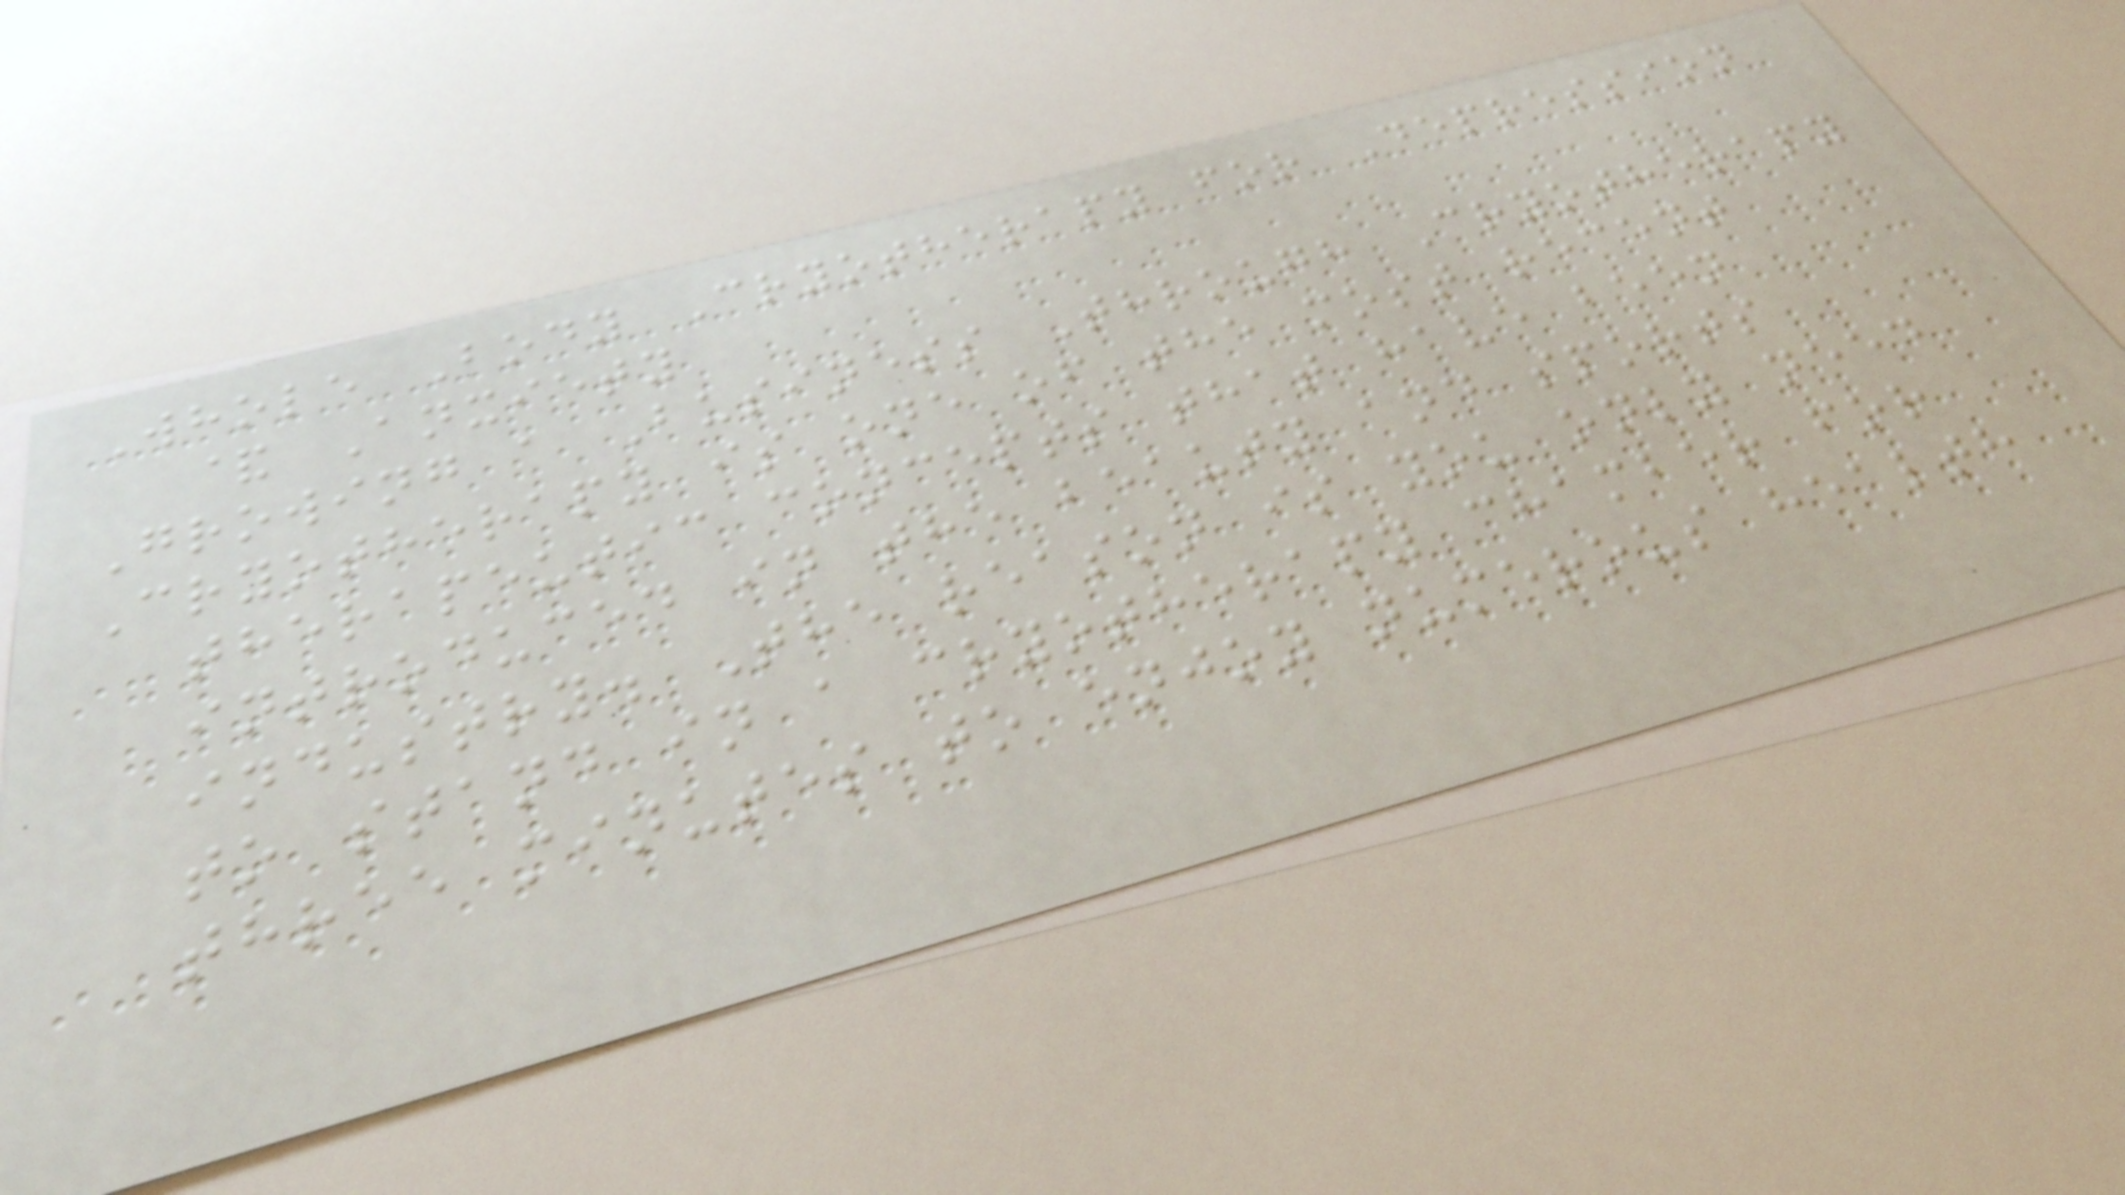Whole Body Cryotherapy for Depression
& Anxiety
Growing a Business Through Cryotherapy
Cryotherapy is one of the most recent
therapeutic concepts that have been
introduced in the beauty and sports
industry. The reason is you only need
to stand in a cryotherapy chamber for
three minutes to enjoy numerous health
